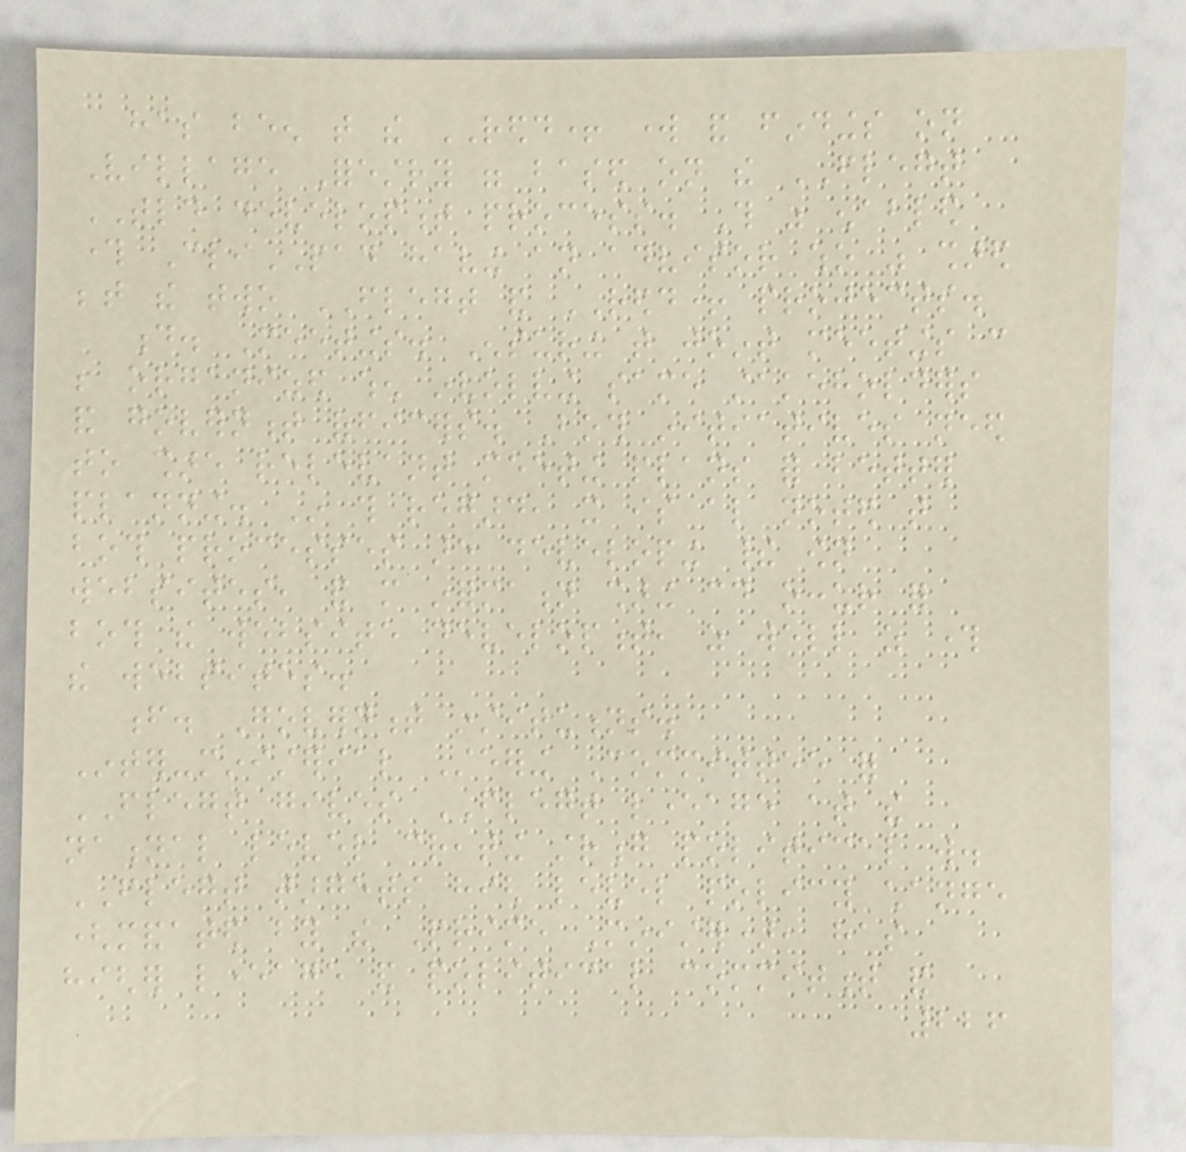has been that the REDD+ work and findings on
Village Forestry were based on the FLEGT
TLD development process. This was enabled
through CliPAD having an advisor who was shared
between the two FLEGT and REDD+ projects.
d. Meetings. Ensuring that joint meetings can
be organized when involving same stakeholders
and government officers. Both initiatives need
to share relevant meeting plans for better
planning. In this regard, it is also noted that
both processes are developing their own
websites, and more information sharing could occur for
both the website development, as well as through
the websites.
f. Government institutions.
Inter-ministerial Steering Committee for
FLEGT gives FLEGT leverage at the
national level creating strong political will.
FLEGT targets high level policy change
(mandated by the Prime Minister), has
higher leverage and political commitment and
226
